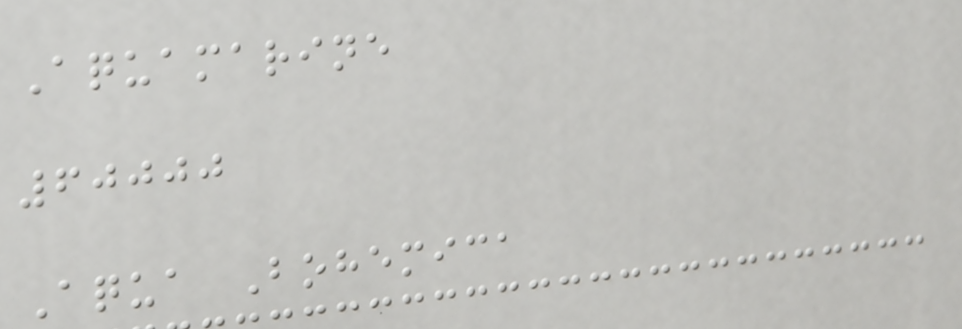Aquamarine
60000
Aqua Bohemica
